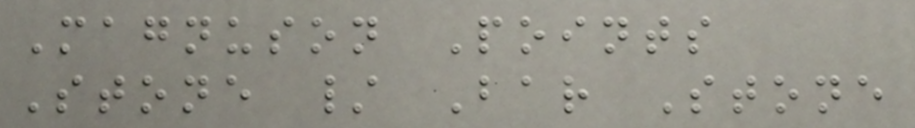Magnuson Points
Stone / Bar Stone
